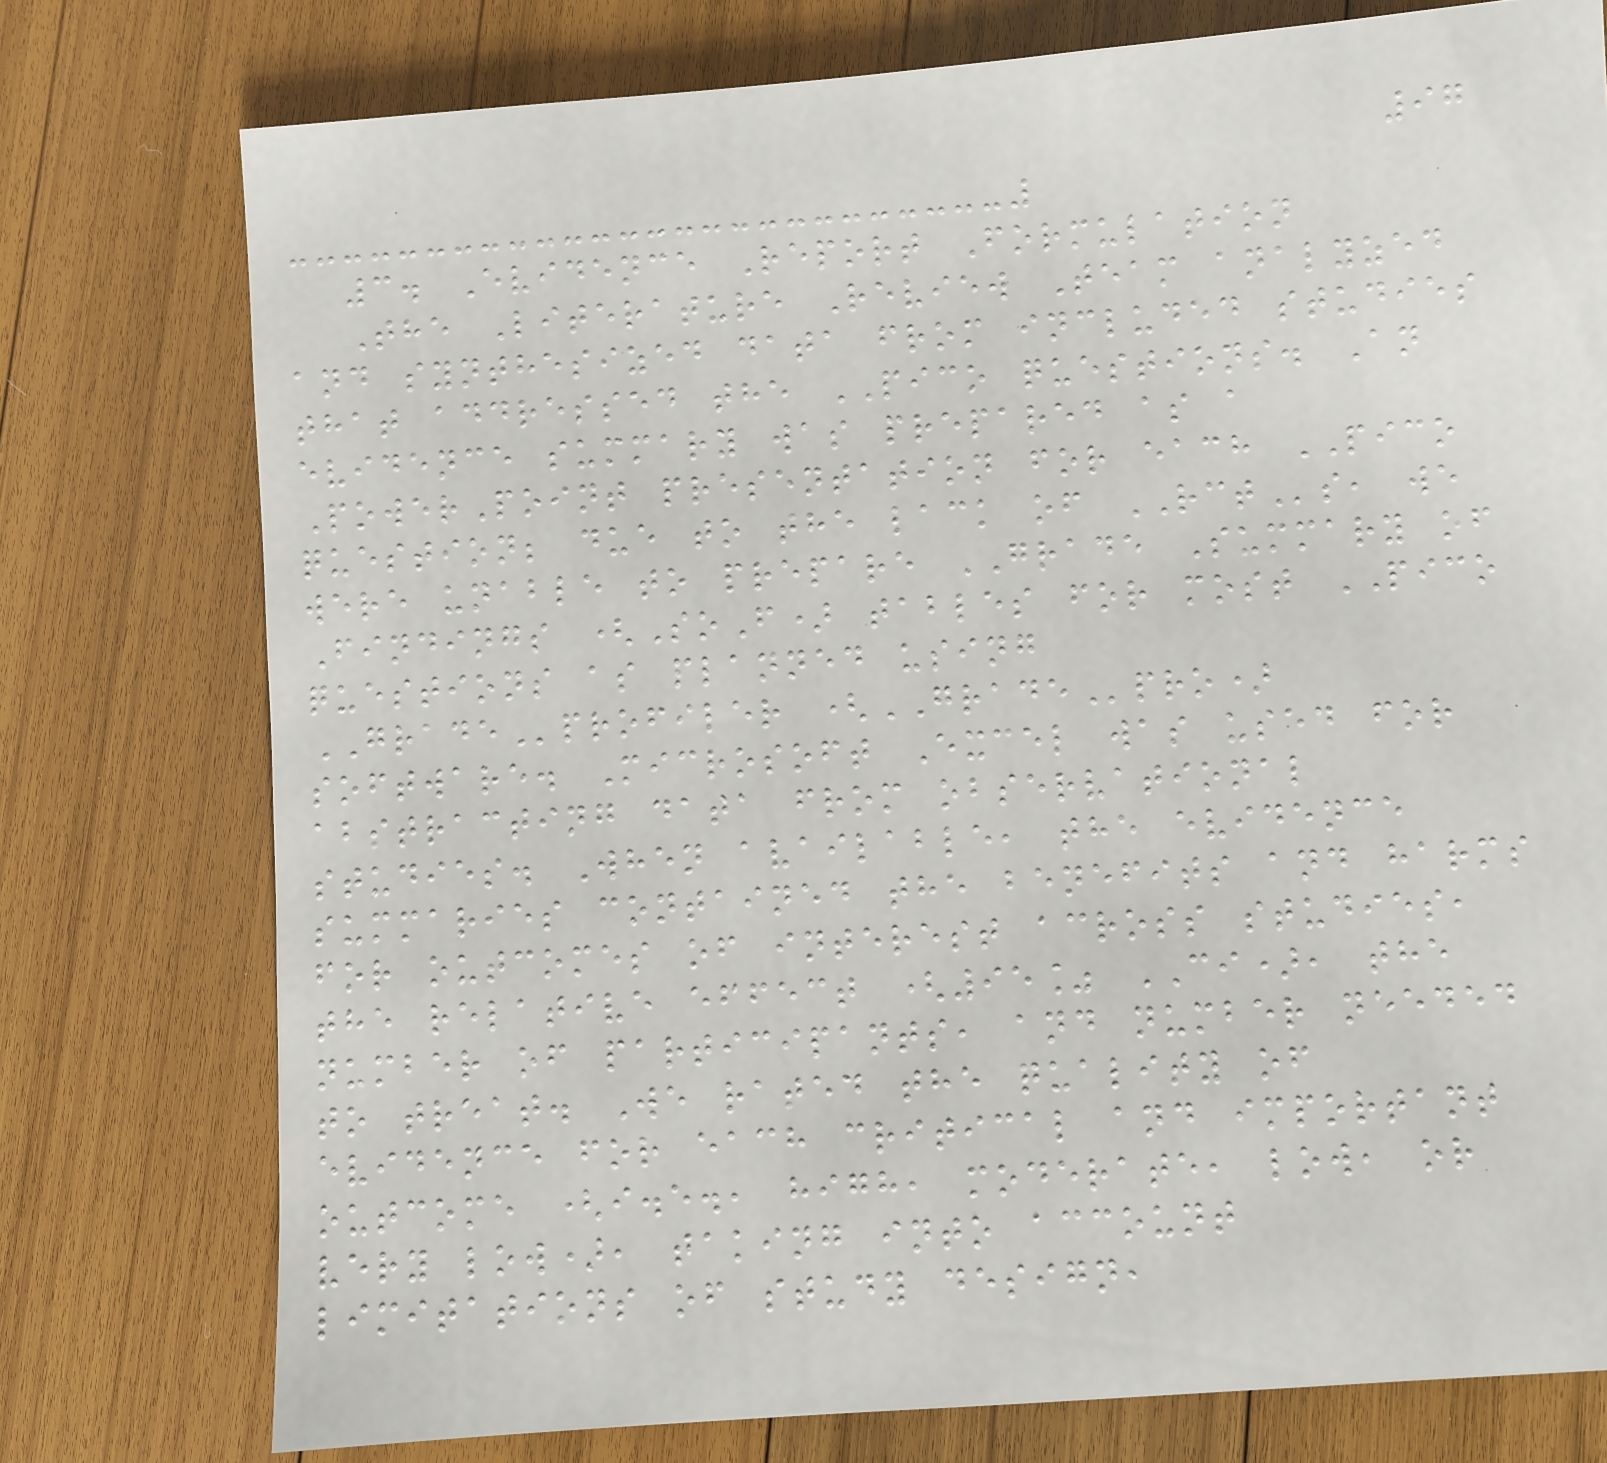97
3. Evidence Report Formulation
The Literature Review Team analyzed
and synthesized data from included studies
that addressed the PICO questions. An
evidence summary was prepared as a
PowerPoint presentation for each PICO
question; due to the lack of RCTs, we
were unable to prepare GRADE Summary of
Findings (SoF) tables for most PICO
questions as planned using
GRADEprofiler (GRADEpro)
software. Microsoft Excel was used for
abstracting data from observational
studies. When available, the evidence
summaries contained the benefits and harms
for outcomes of interest across studies,
the relative effect (95% CI), the
number of participants, and number needed
to treat. We rated the quality of
evidence for each critical and important
outcome (i.e., high, moderate, low, or
very low), taking into account
limitations of study design,
